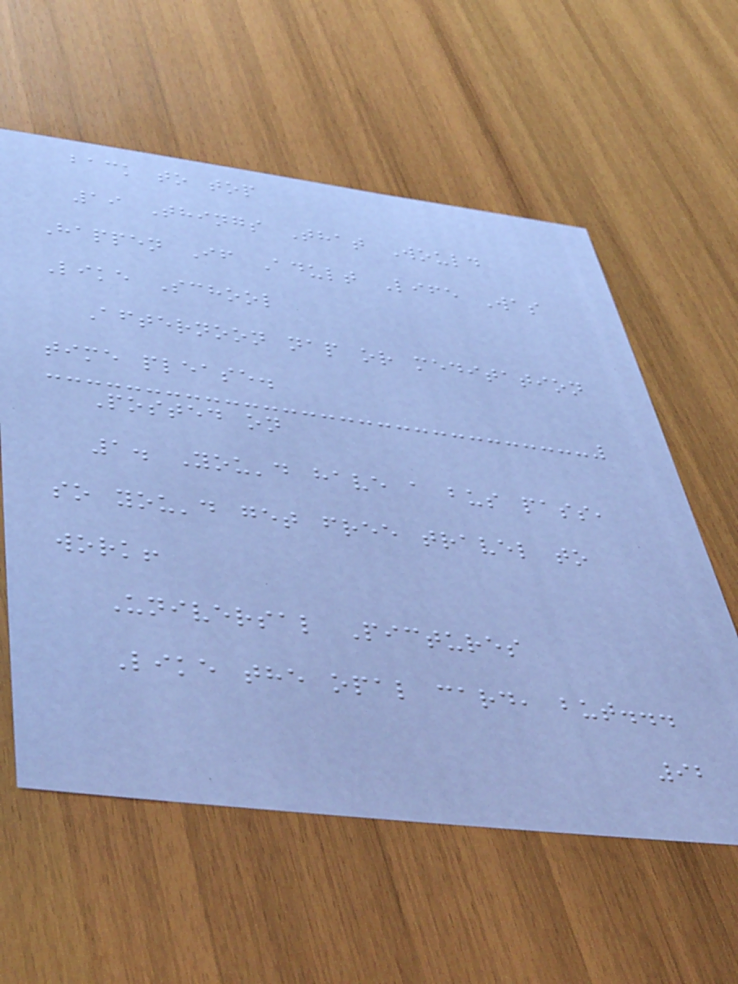back to top
19 Things That Would
Happen If Adult Life Was
Like School
Afternoon nap or meditation
time please.
Posted on
1. You'd have a bus pass,
so you'd get free travel to
work!
Universal Pictures
Like the opal card, but...
92
